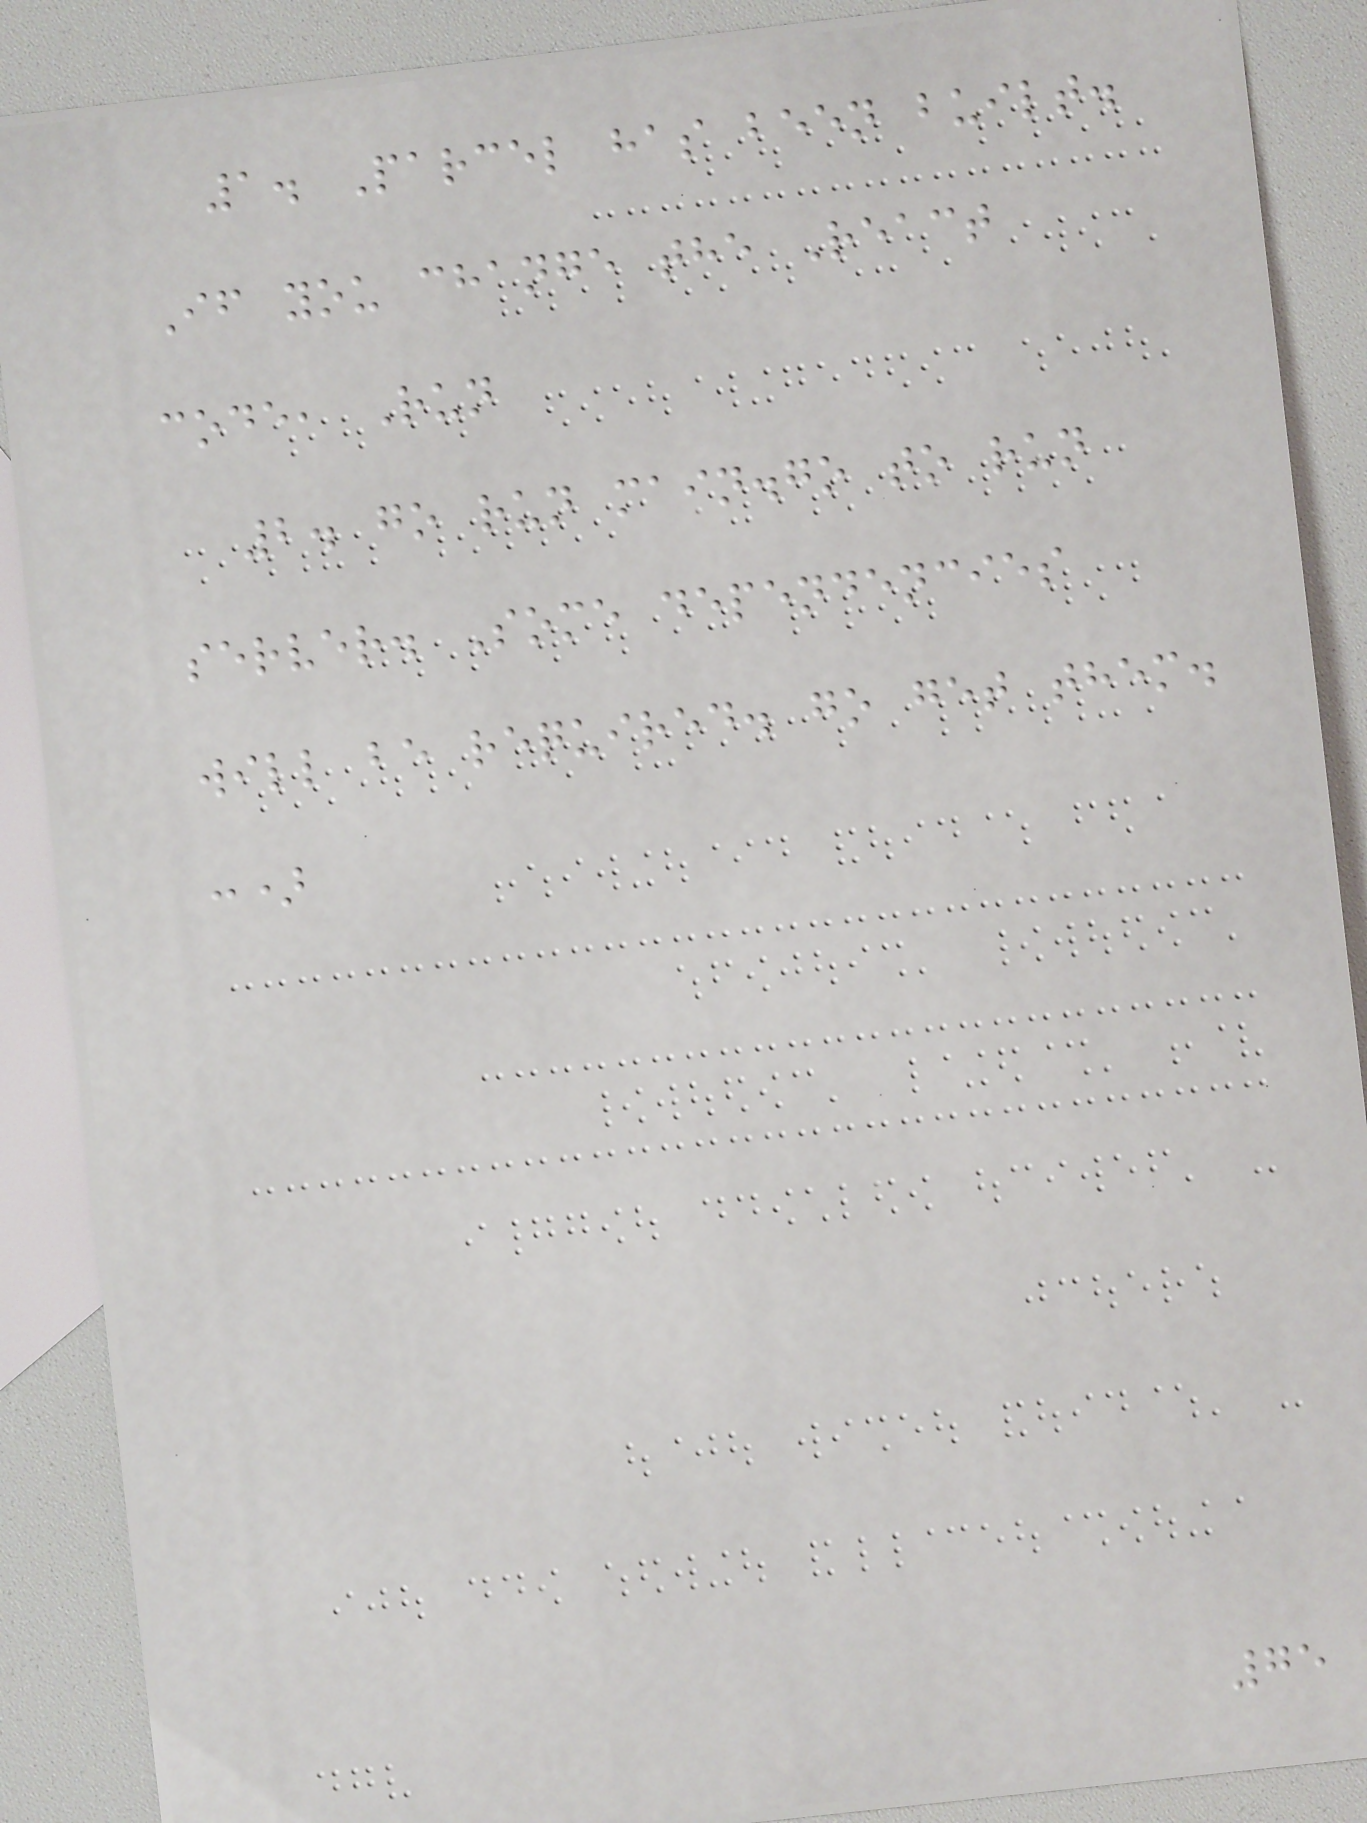1. Parcel has been built.
If you change the React
code, Run
2. go run main.go to run
server. Some dependencies
will be required. go get them.
:)
75
